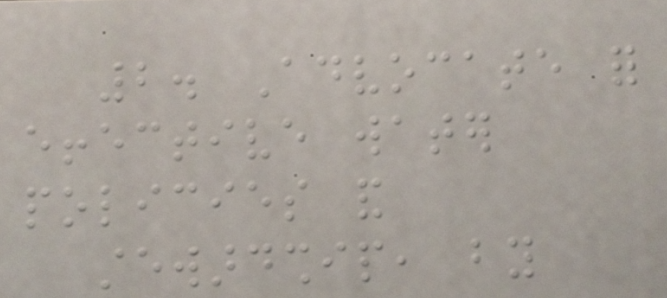2. Advocate for
effective water
policies and
stewardship, by
